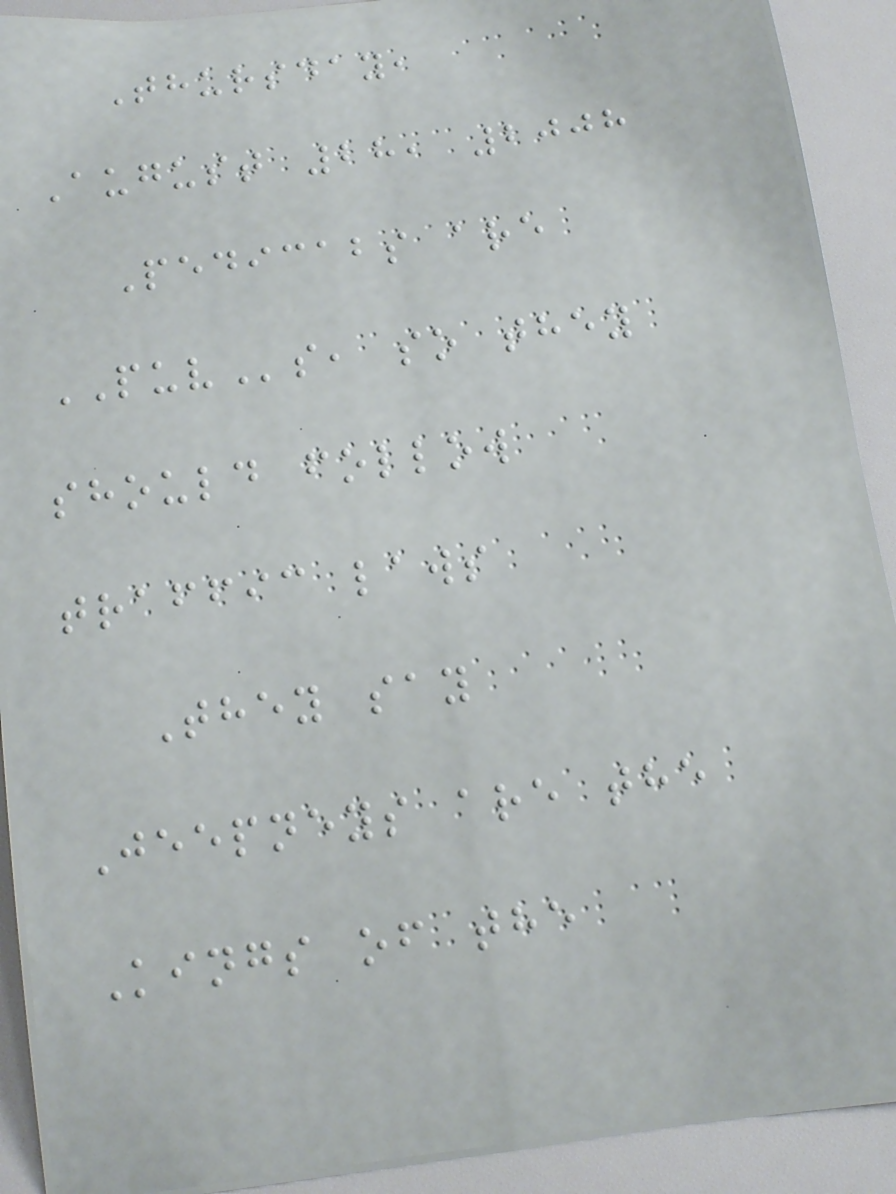Thursday,
August 28, 2008
Pedicabs are
PUVs, so they
should follow
traffic laws
They say
Jeepneys are the
Kings of the
